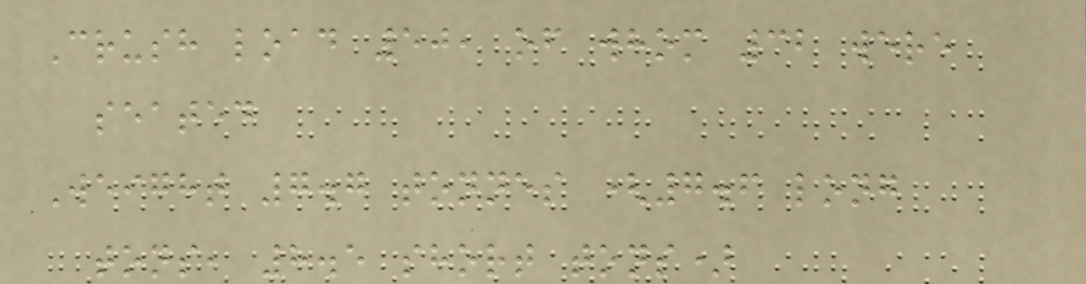Crush load 50, of whom 32 were
seated
Weight 7.7 tonnes (7.6 long
tons, 8.5 short tons)
